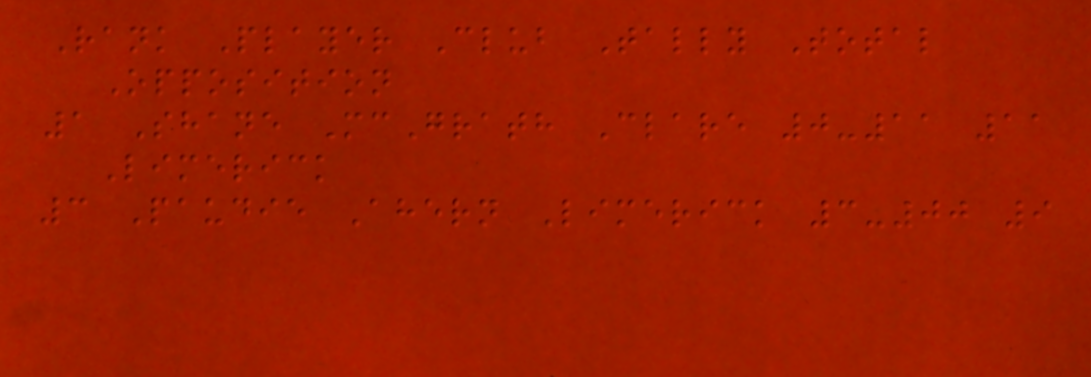Rank Player Club Tally Total
Opposition
1 Shane McGrath Clare 0-11 11
Limerick
3 Paudie Ahern Limerick 3-00 9
